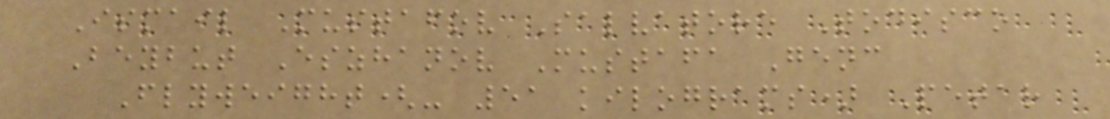Ismail Mustafov Salvatore Todisco
Beybut Eszhanov Mustafa Genc
Flyweight(- 51 kilograms) Petar
